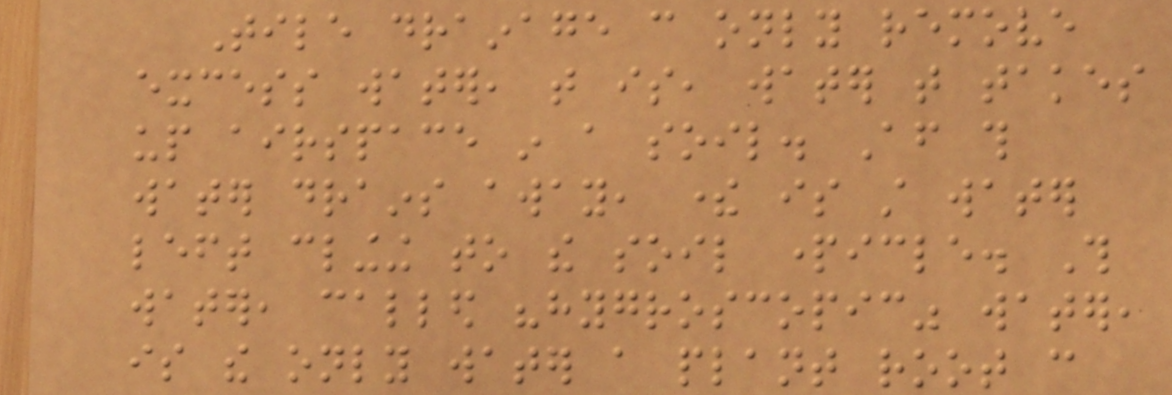Tile drainage can only remove
excess water, that is, water that takes
up airspace in a soil. After this
water drains away, there is still water
left clinging to the soil particle. This
water, called "hygroscopic" water,
is the only water a plant root can
